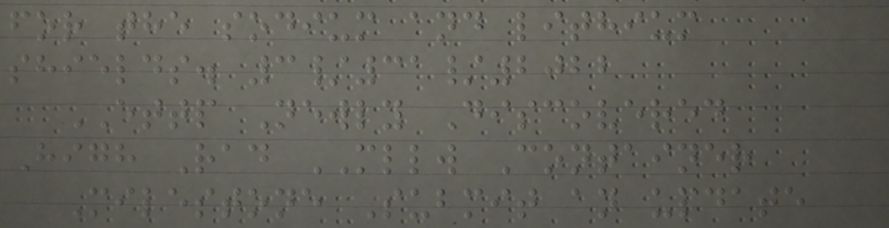for the sodium and lithium
shields. 3/31/2022
ETTP Newly Discovered
High Rad MLLW Container
Milestone Submit an update
